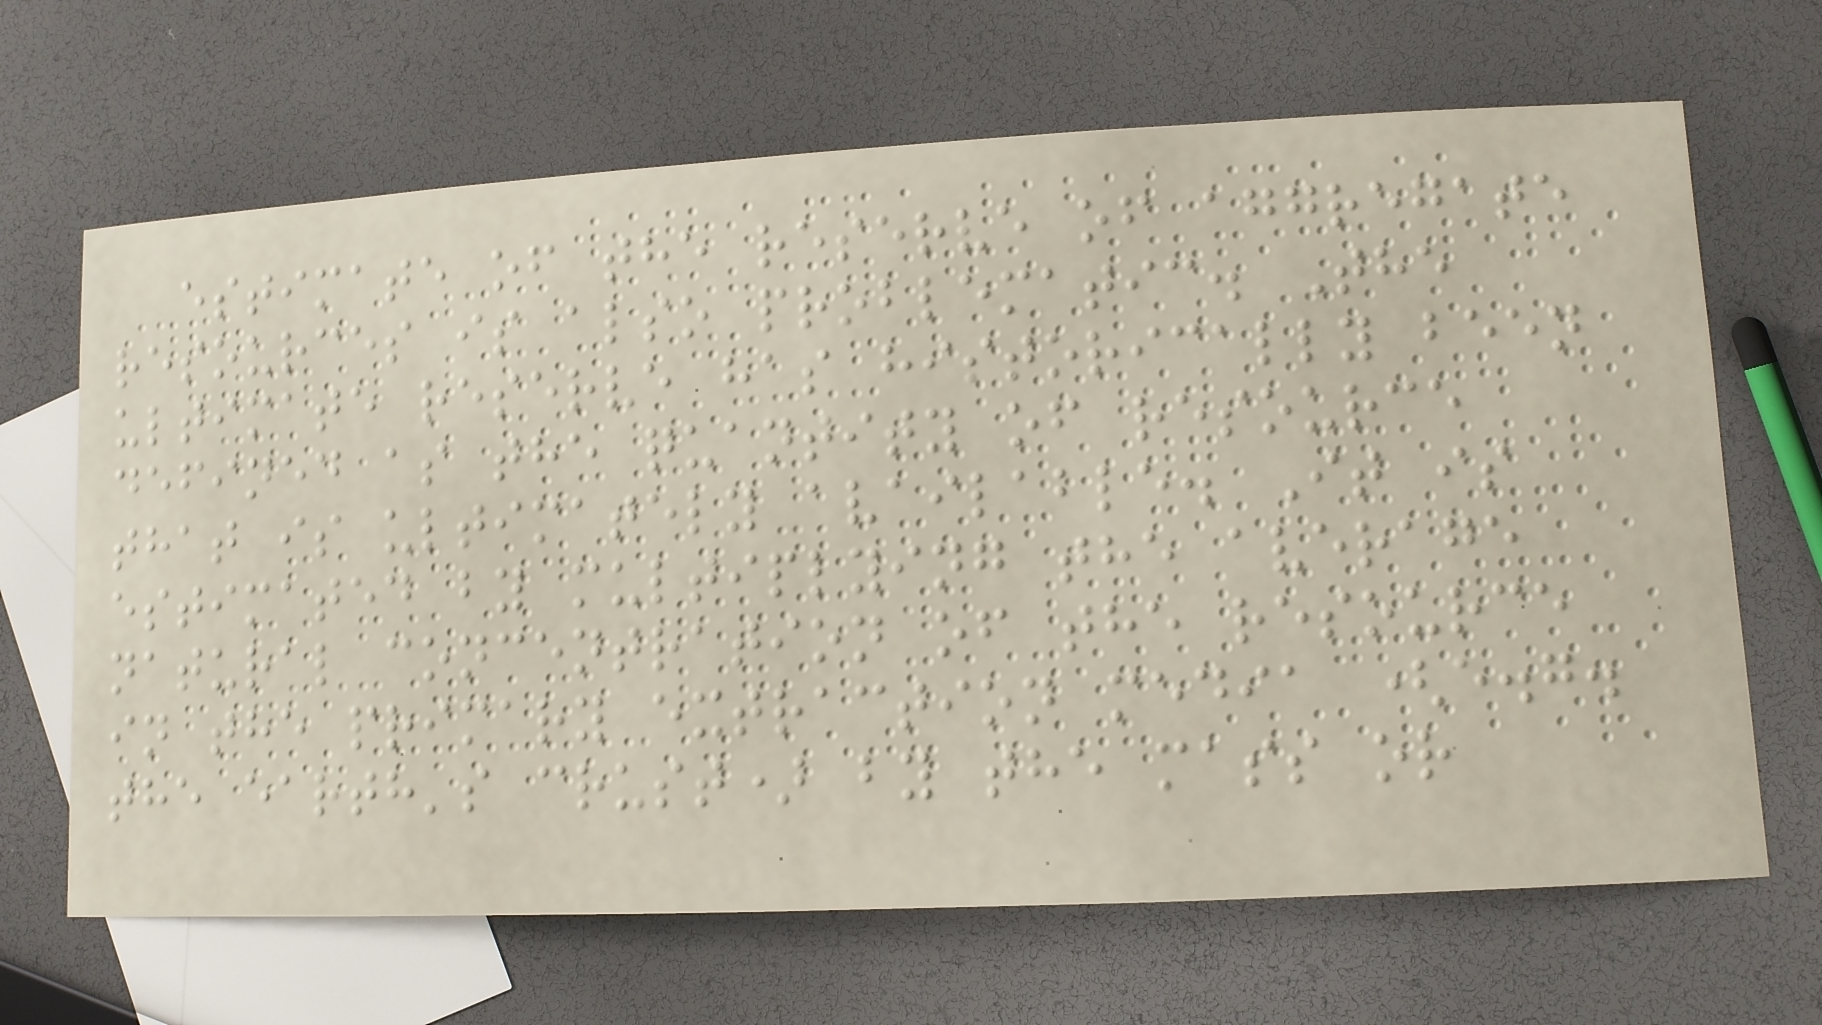estimate of the reserve of aggregate
resources is also problematic. The
ultimate reserve has historically been
defined as the quantity of resource
that is ultimately available. It is
estimated by multiplying the average
natural concentration of the resource
in the primary extraction media (e.g.
the earth's crust) by the mass or
